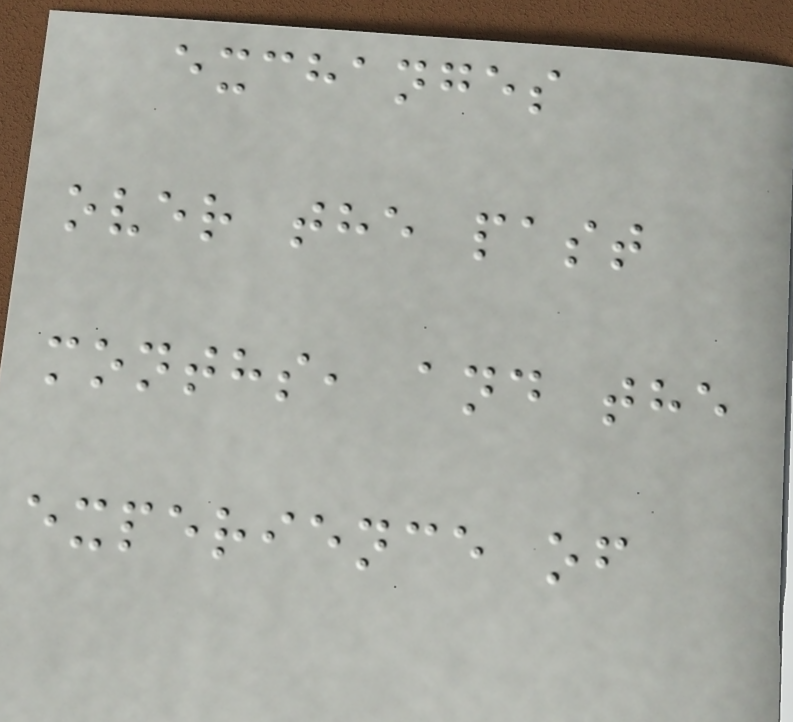exchanges
over the past
months, and the
experience of
